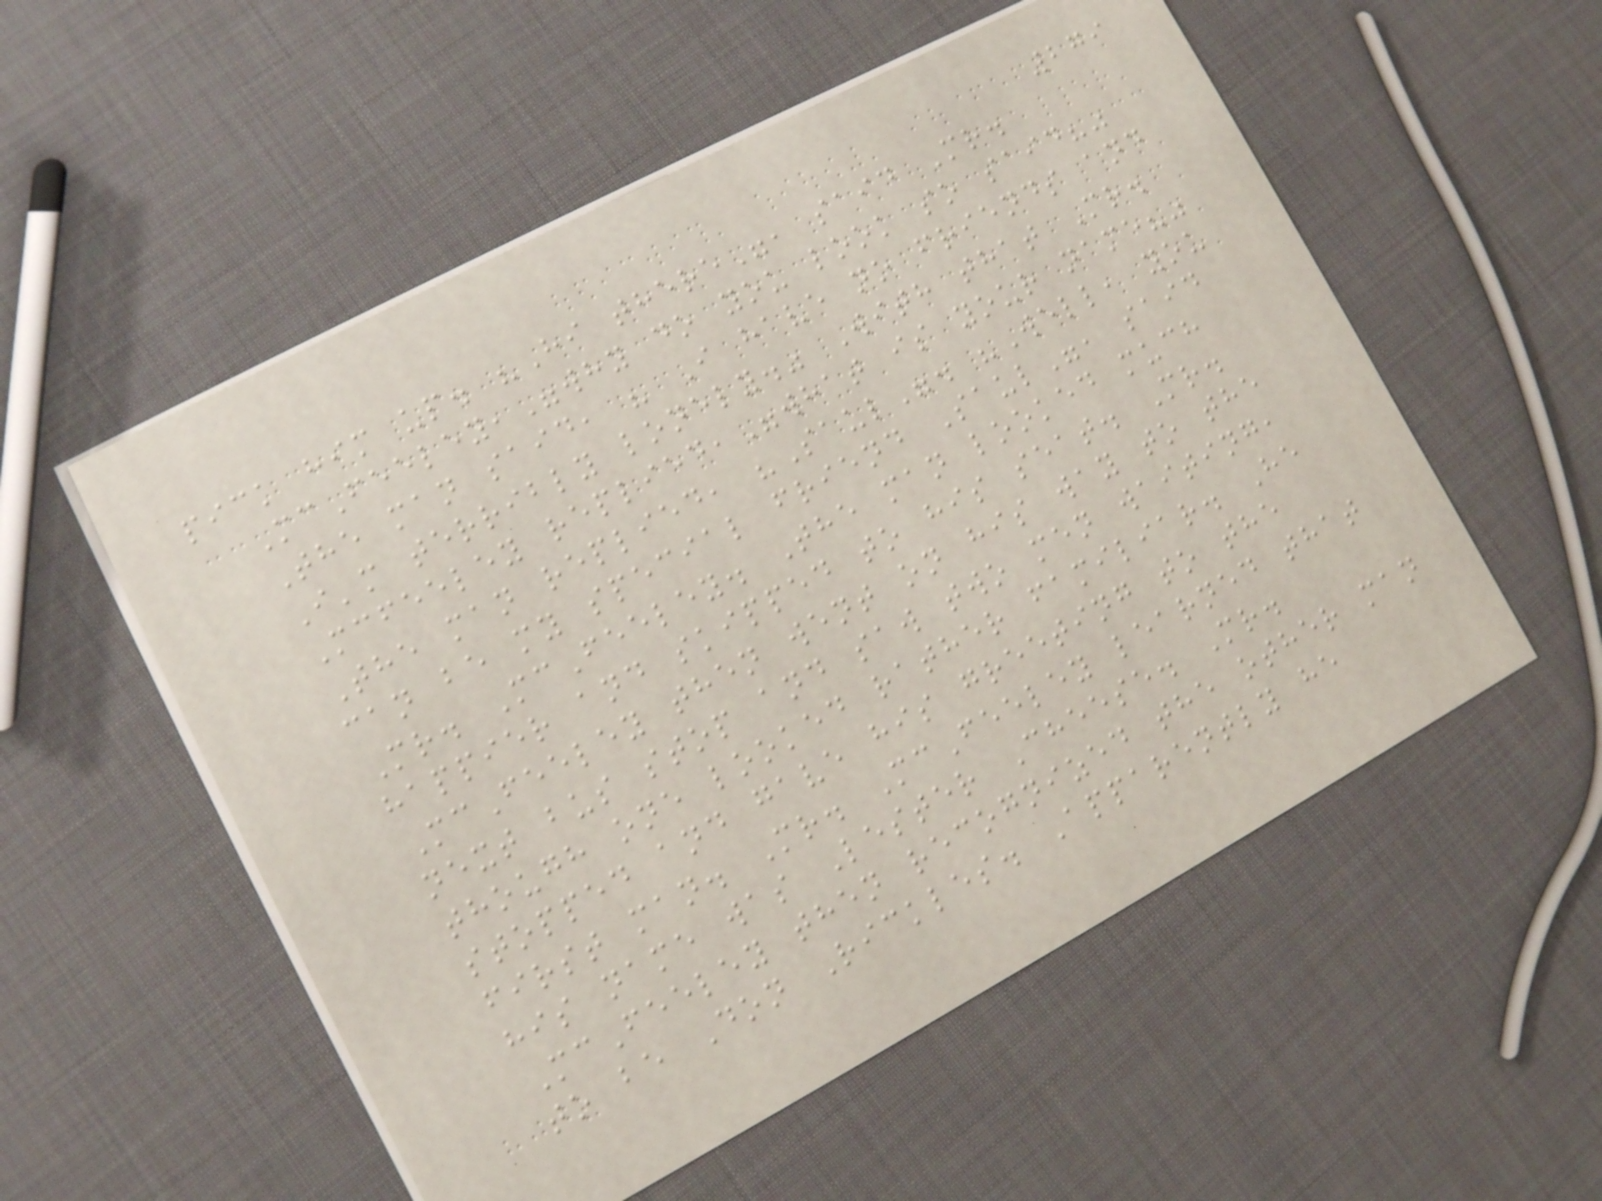279
pick him up. "Hi there", said Mr.
McFeeley,"why do you look so said?"
The man said, " I have no friends and
I'm terribly lonely." With that Mr.
Mcfeeley replied,"what is your name?"
The man replied, "Saul". "Well, you
can be my special friend Saul", said
Mr. McFeeley. The man looked much
happier and skipped to his seat. Mr.
McFeeley then went on his way to the
next bus stop and saw two men waiting,
though one looked rather familiar. He
stopped and gave his greeting to the
first man. Mr. McFeeley learned that
his name was Lester Cheese. Mr.
McFeeley then recognized the other man
to be Don Rickles. Apparently he
